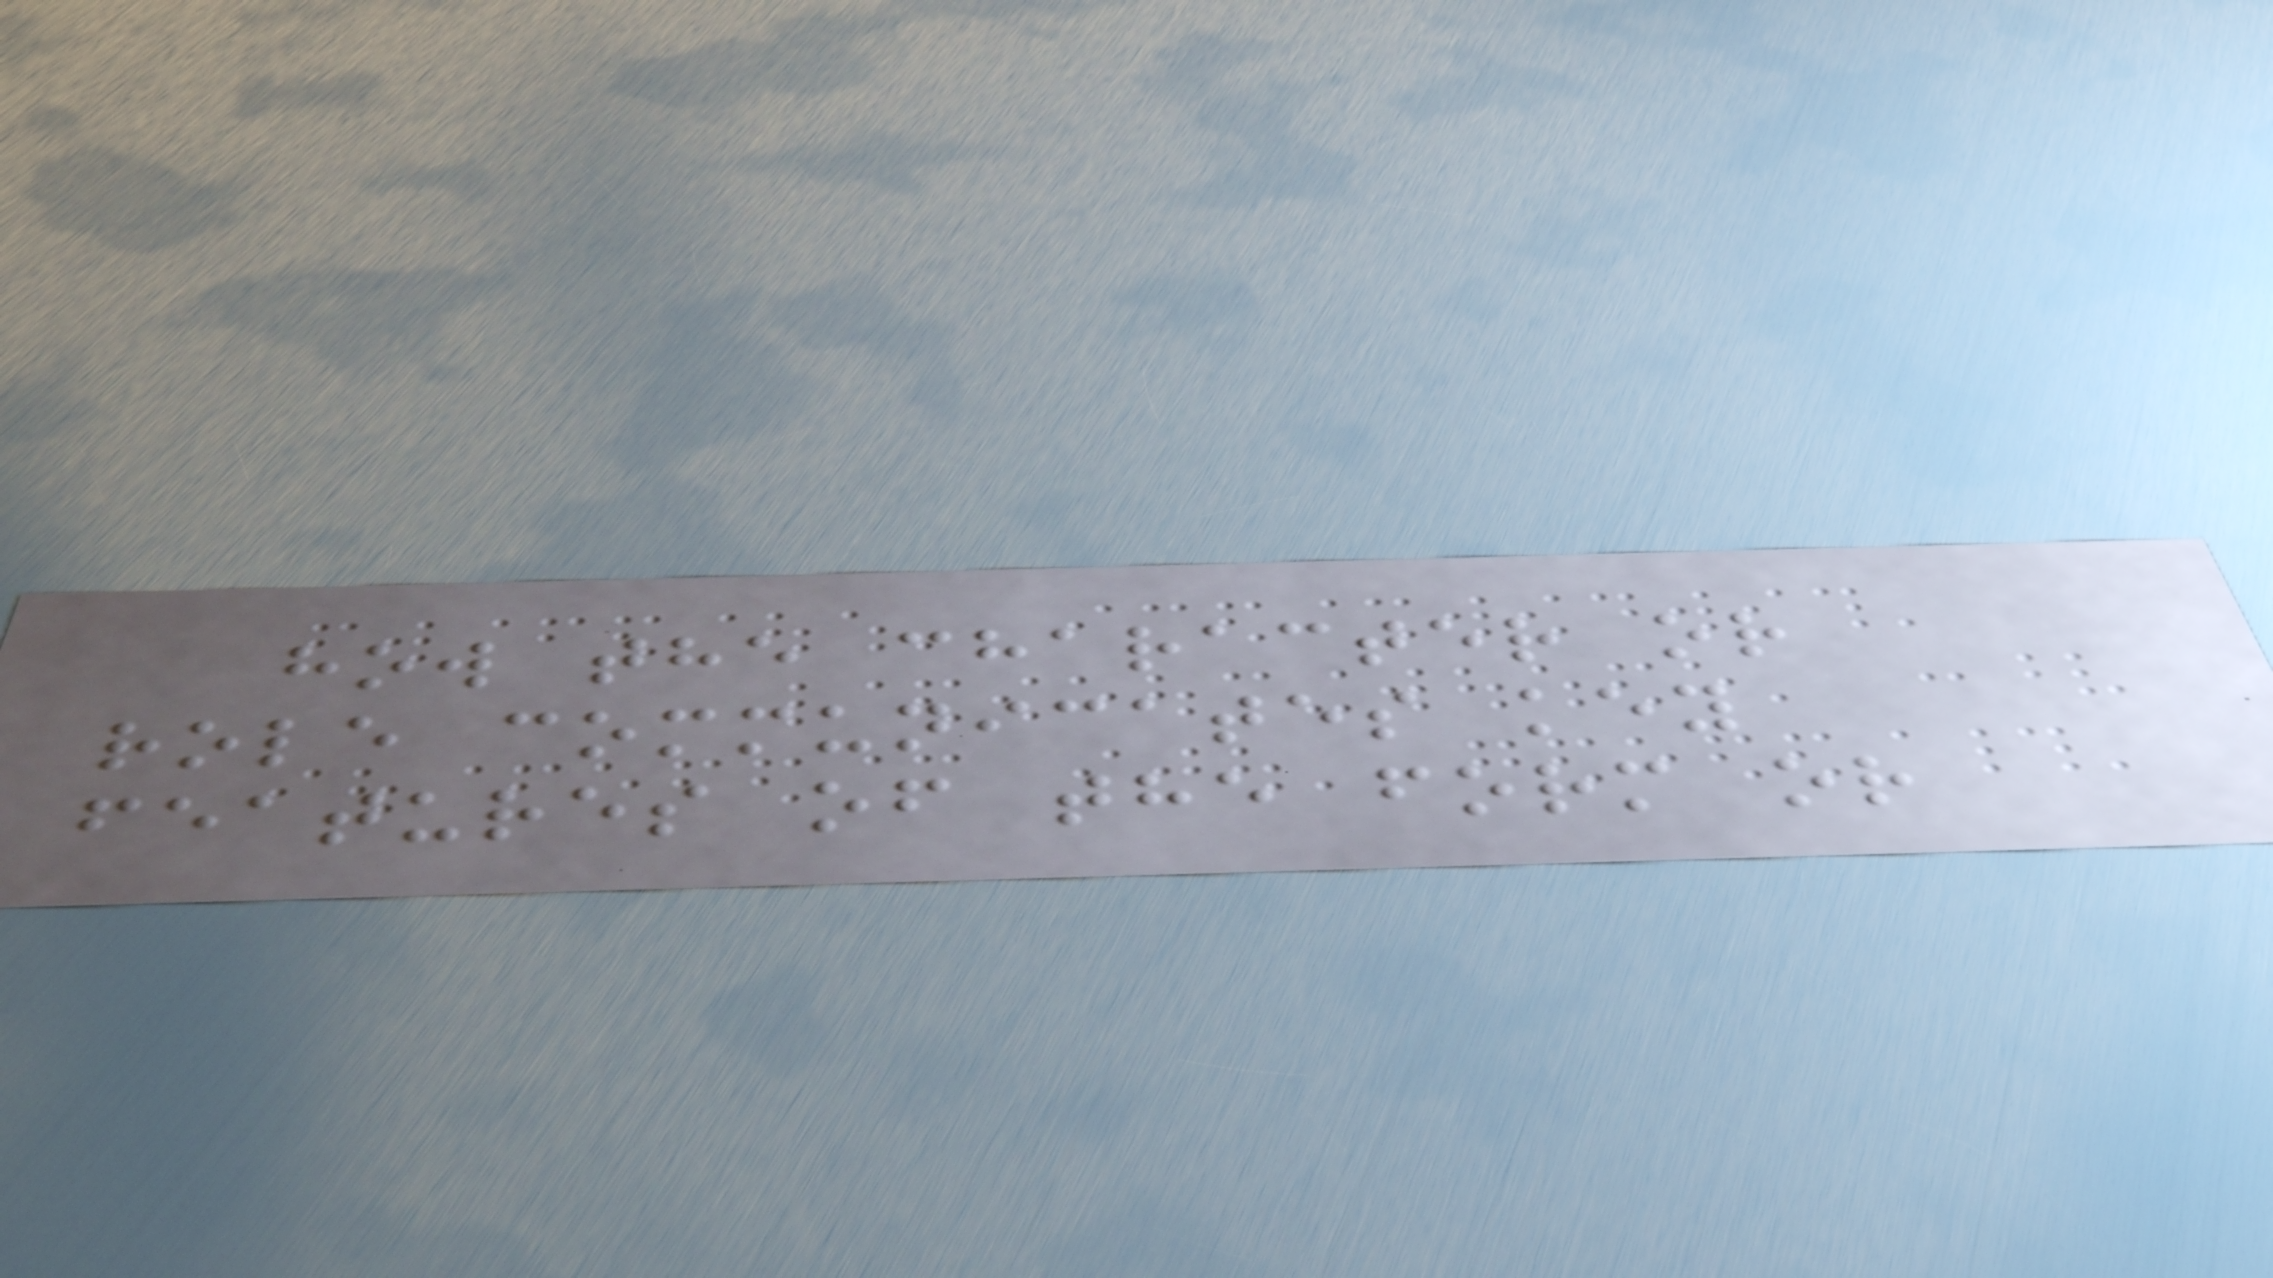how the character or
role communicates key
features of the form or
